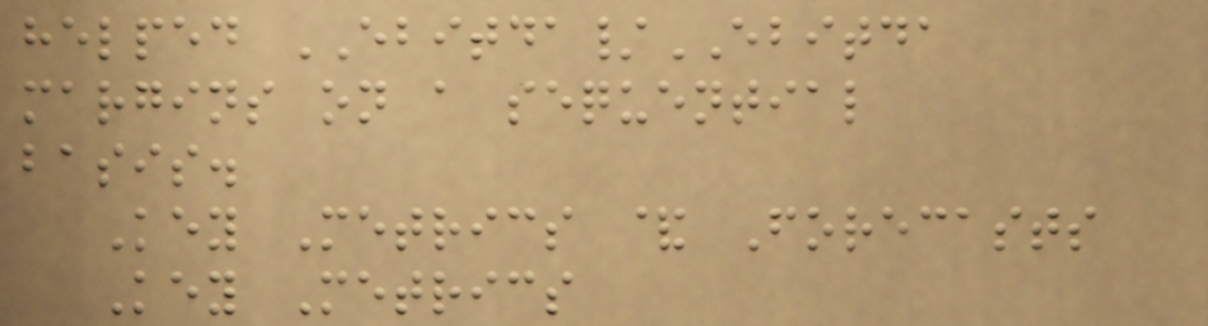helped EBITDA/EBITDA
margins on a sequential
basis.
Key Metrics & Forecasts
Key Metrics
